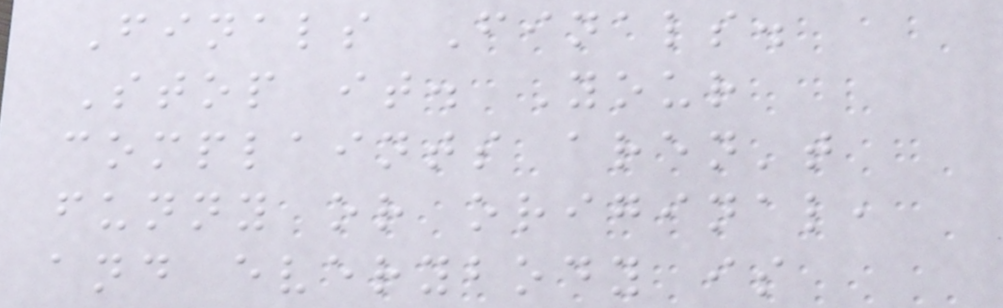Finals Finals.
Stop it. Your
complaints aren't
funny or original,
and everybody is
